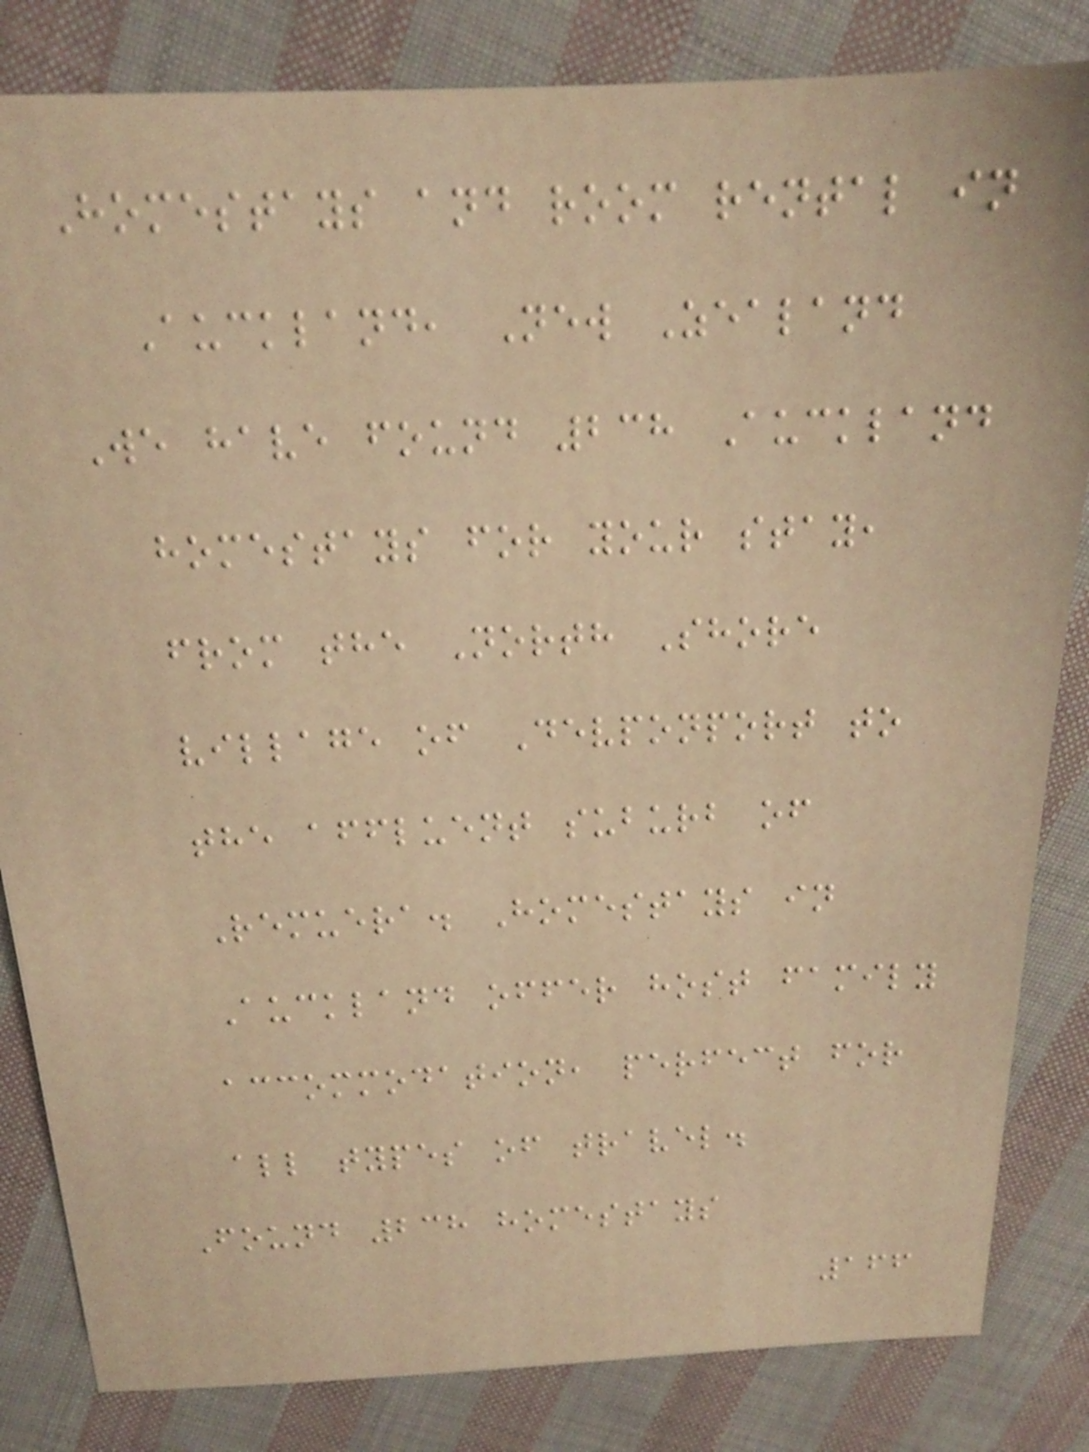Homestays and room rental in
Auckland, New Zealand
We have found 238 Auckland
homestays for your stay,
from the North Shore
village of Devponport to
the affluent suburb of
Remuera. Homestays in
Auckland offer host family
accommodation, perfect for
all types of travel.
Found 238 homestays
166
